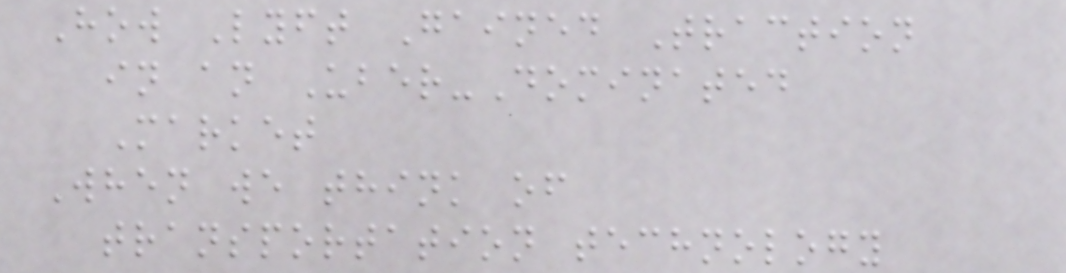How Lyft Gained Traction
in an Uber-Dominated
Market
When we think of
transportation technology
